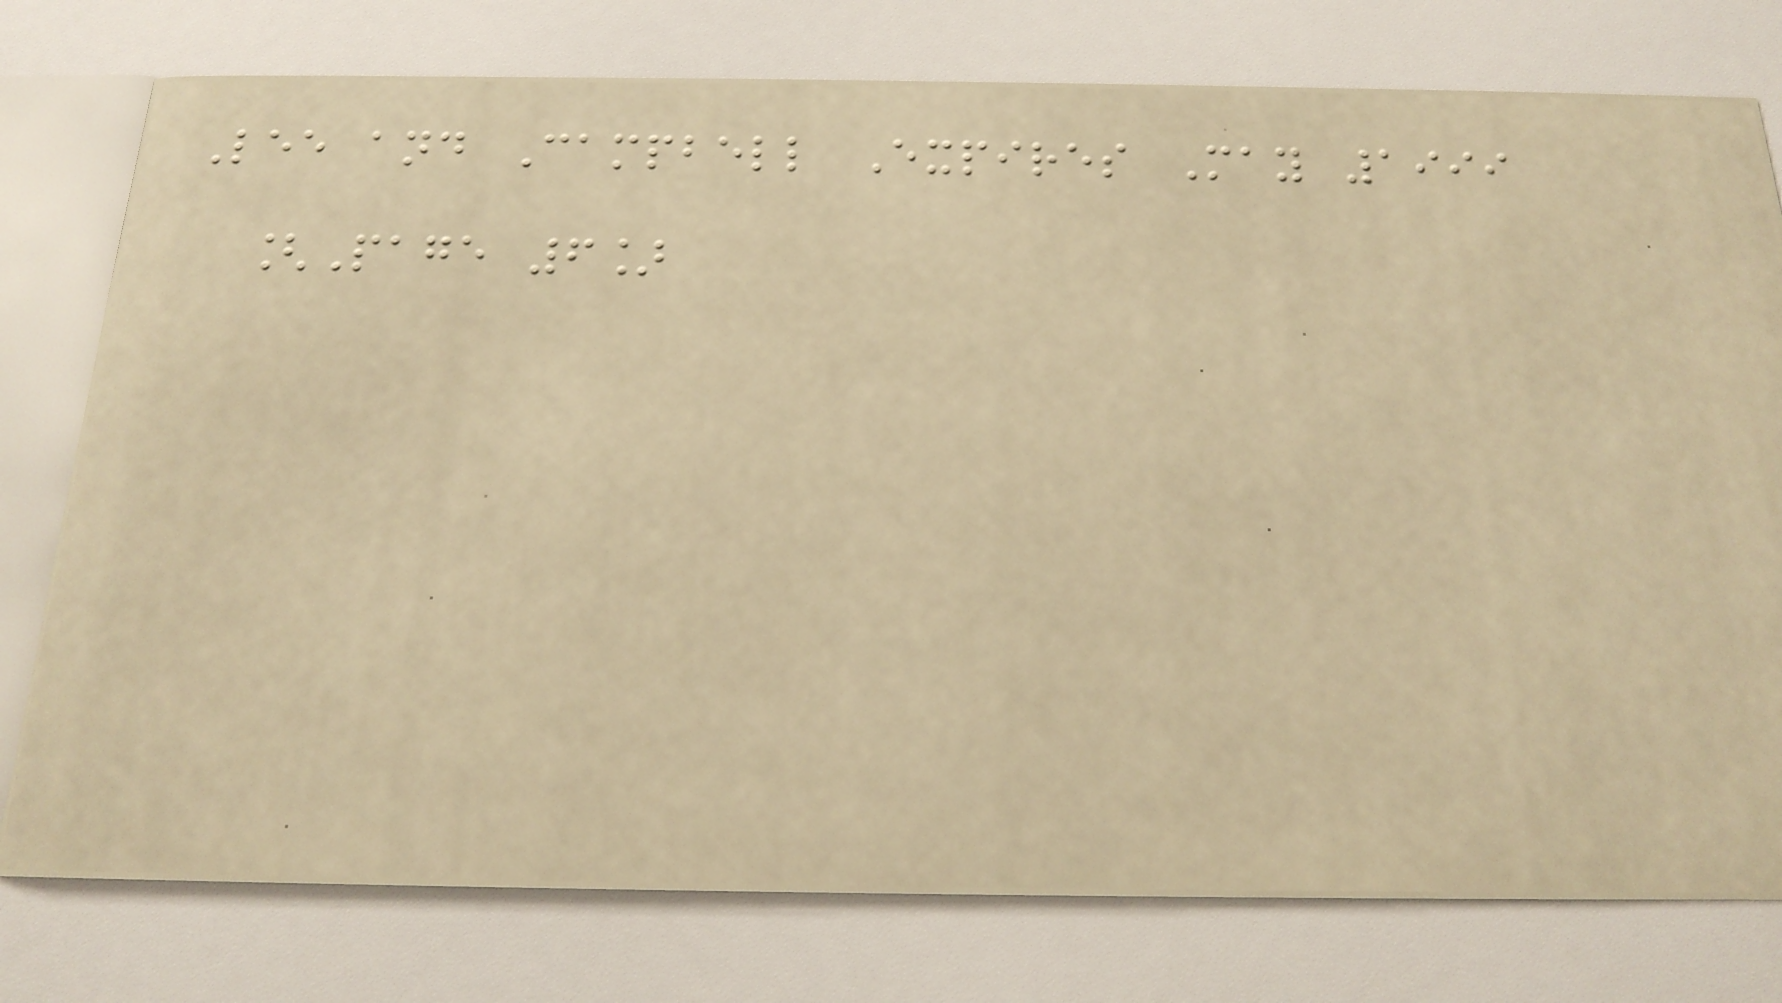Lee and Campbell Expires May 1999
[Page 6]
